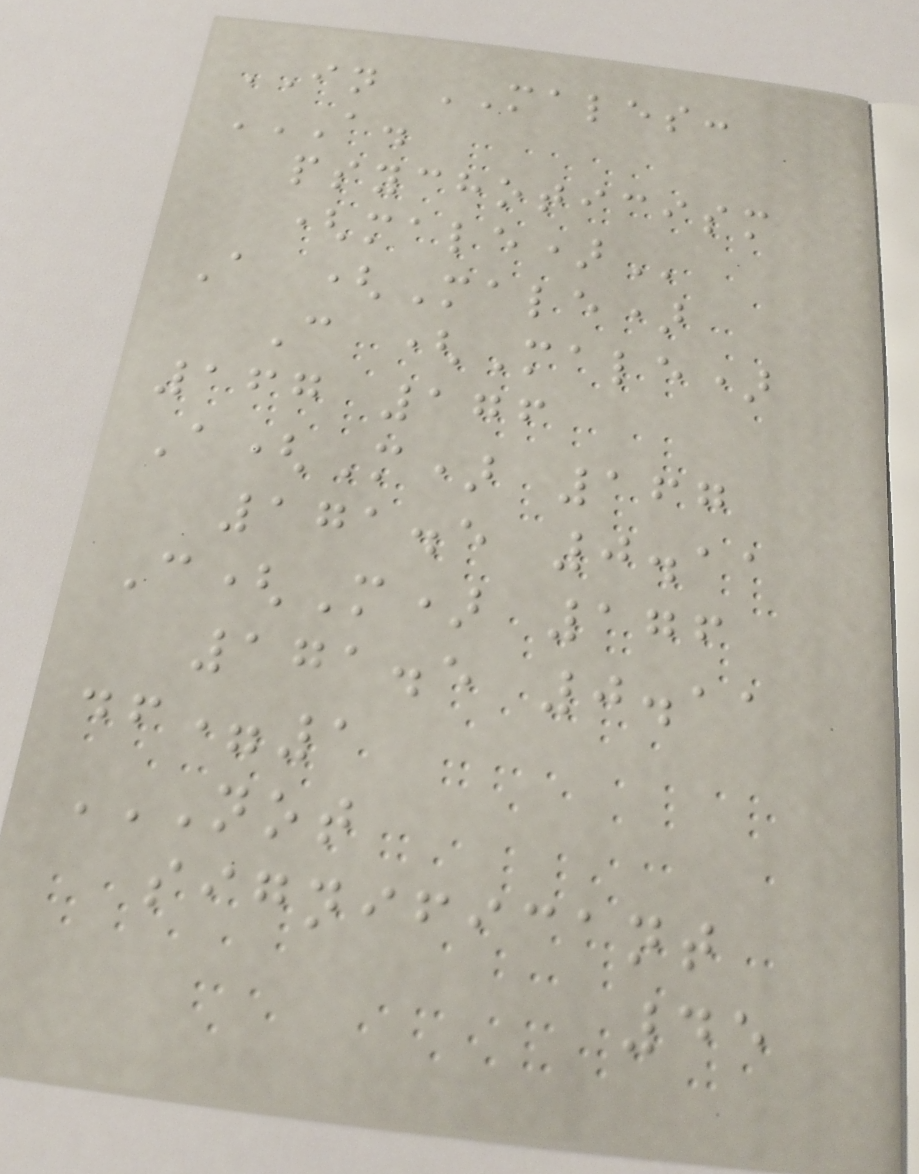IN MALES:
A.
PSYCHOTICISM
(MALE)
A (Male)
C (Male)
167 176
A(M) 167
171.5 0.11
C(M) 176
171.5 0.11
df=1
NOT
SIGNIFICANT
45
